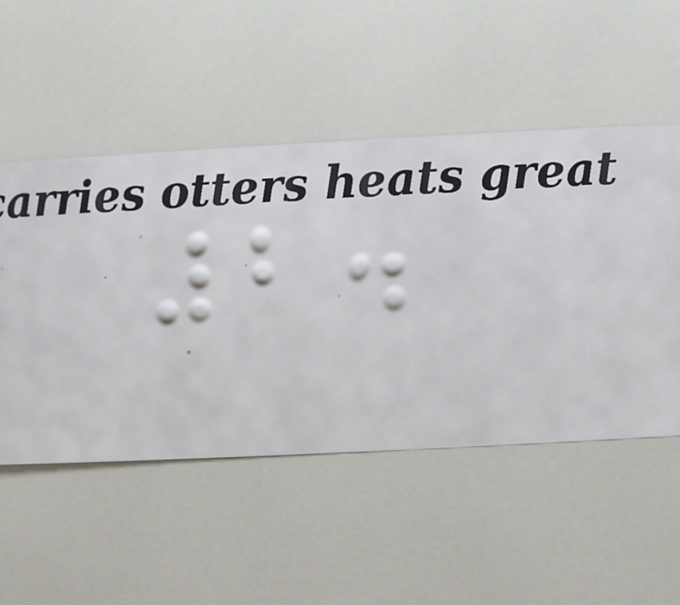2.
